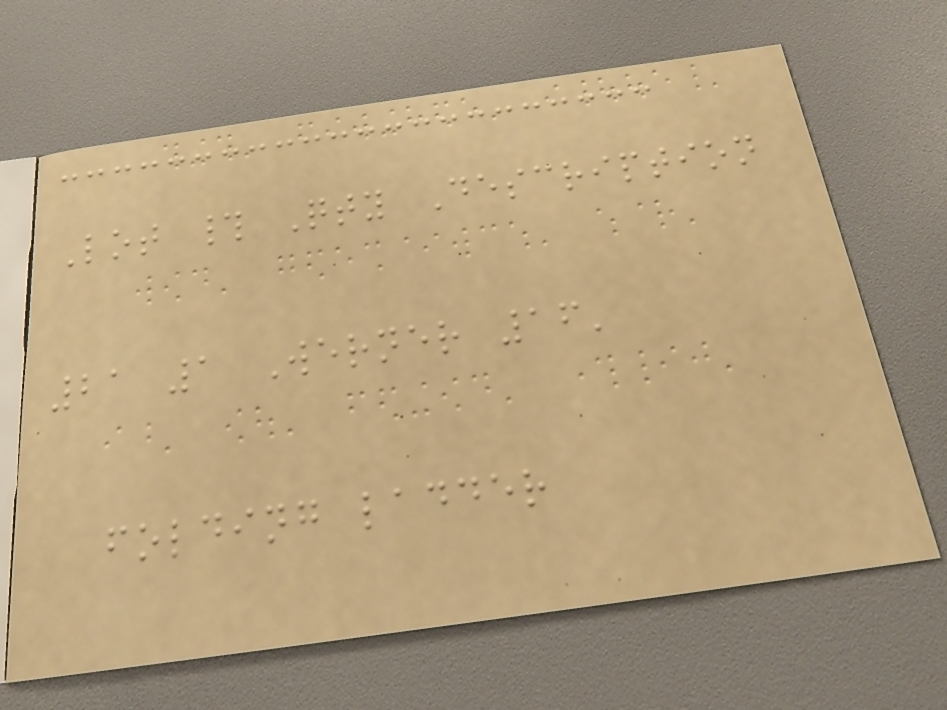Lot # Qty Description
21 1 Werner 16'
folding ladder
